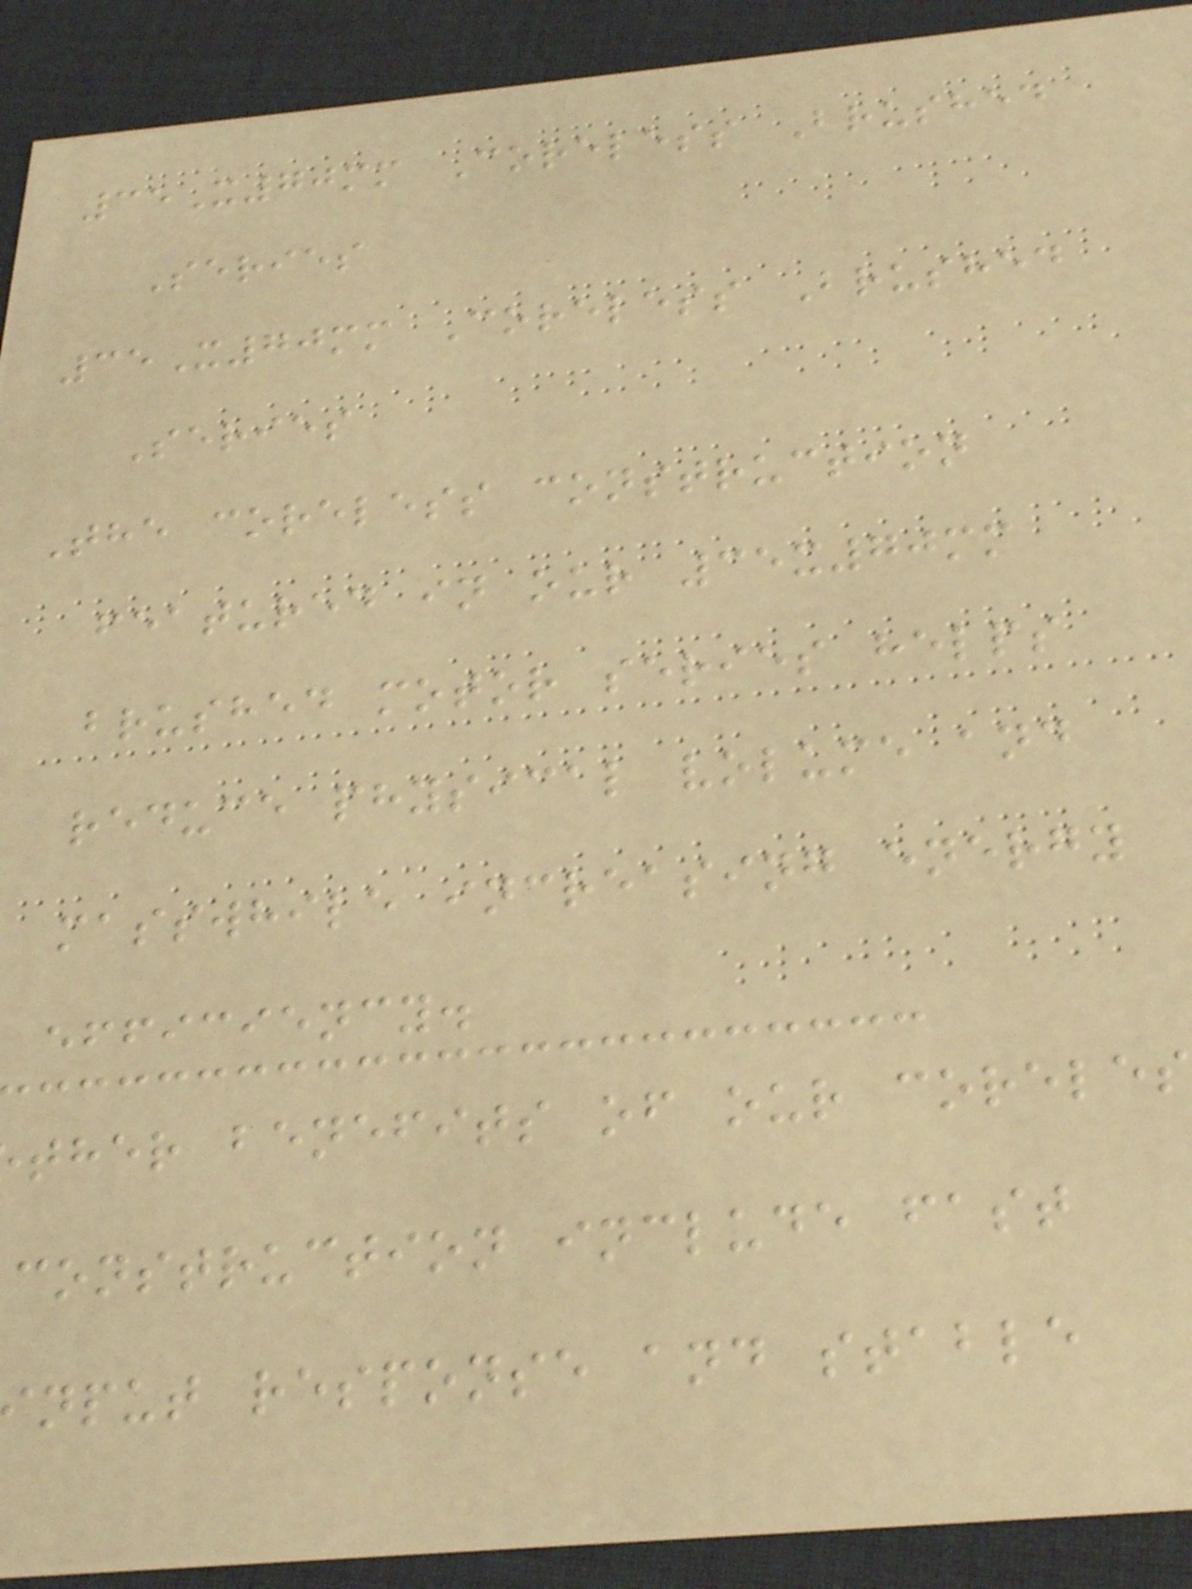35X70mm Coreless Brushed
Series
35X70mm Coreless Brushed
Series
The coreless construction
featured in our 35x70mm
brushed motor series helps
reduce physical volume and
masswhile increasing energy
efficiency.
ther benefits of our coreles
construction include fast
nput response and stable
